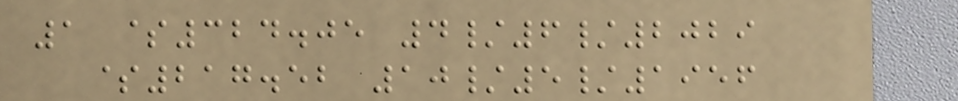1 $324.05 4/6/2029
$217.52 10/5/1956
